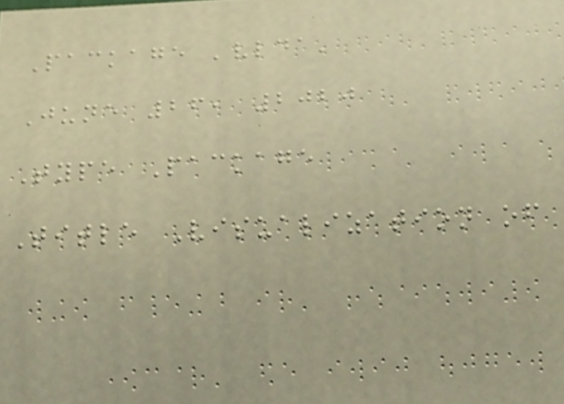Package 'vlda'
June 26, 2020
Type Package
Title Visualization of
